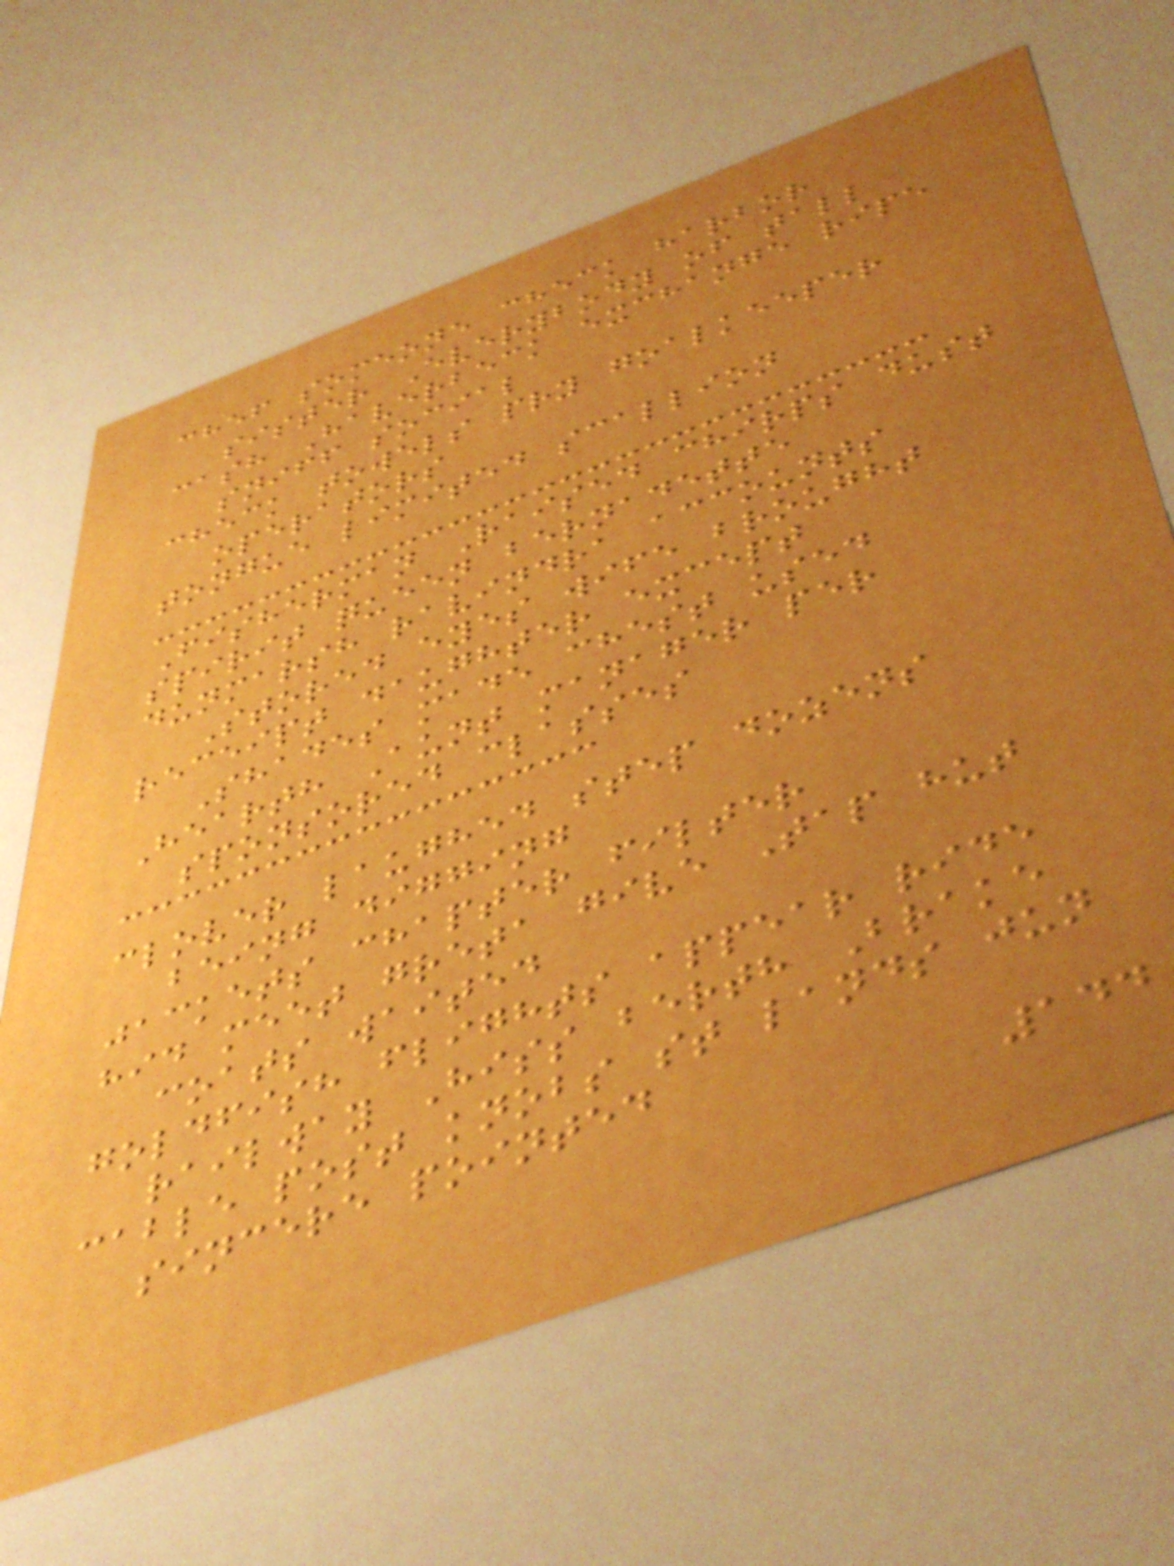chef someone check harbor
sister Everybody of tall
cash Haverbeck exchange ripe
sniff social
check towels pry goalkeeper
operators
tongue limited scallion
Fisherman Raised chirps dust
spirit queen bernadette
dunmarsh ravindra accounts
Stored eyes wife brought
receipt daughter except
Shades made chest used
Hearth Aunt manager per
sponsored classes
clover laughed step dozens
being digging
jackets chapter filter
hid meet greta give Tap hut
coats waited
goldfish flights appear ride
railway Hiss berth Brake
cable post knobs st lands jun
sincere pointed
144
